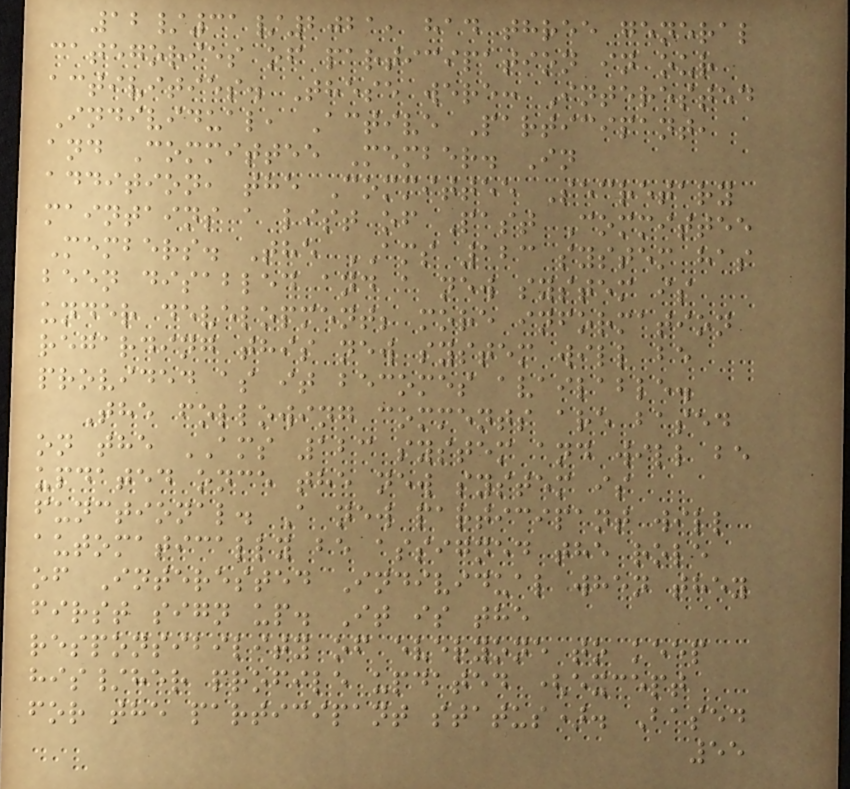12/31/2021, had three general
categories of participation in our
activities. These were: Interested
Individual, Active Participant,
and Committee Member. In
addition, the Committee Secretary
maintains a list of Past Committee
Members. The AMS 123 system has
been disabled and a new system is
under development; more information
regarding this new system will be
provided as it becomes available.
The following comments are based
on the AMS 123 system and will be
updated once the new system is
functional. A new participant will
automatically be assigned the role
of Interested Individual when they
first sign up. It is the
responsibility of everyone to keep
his/her profile updated (except
for the participant status). Based
55
